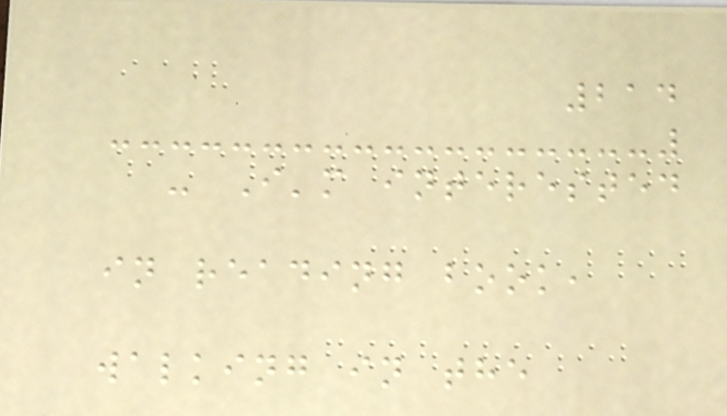214
- I'm interested
in reading book,
walking in the
